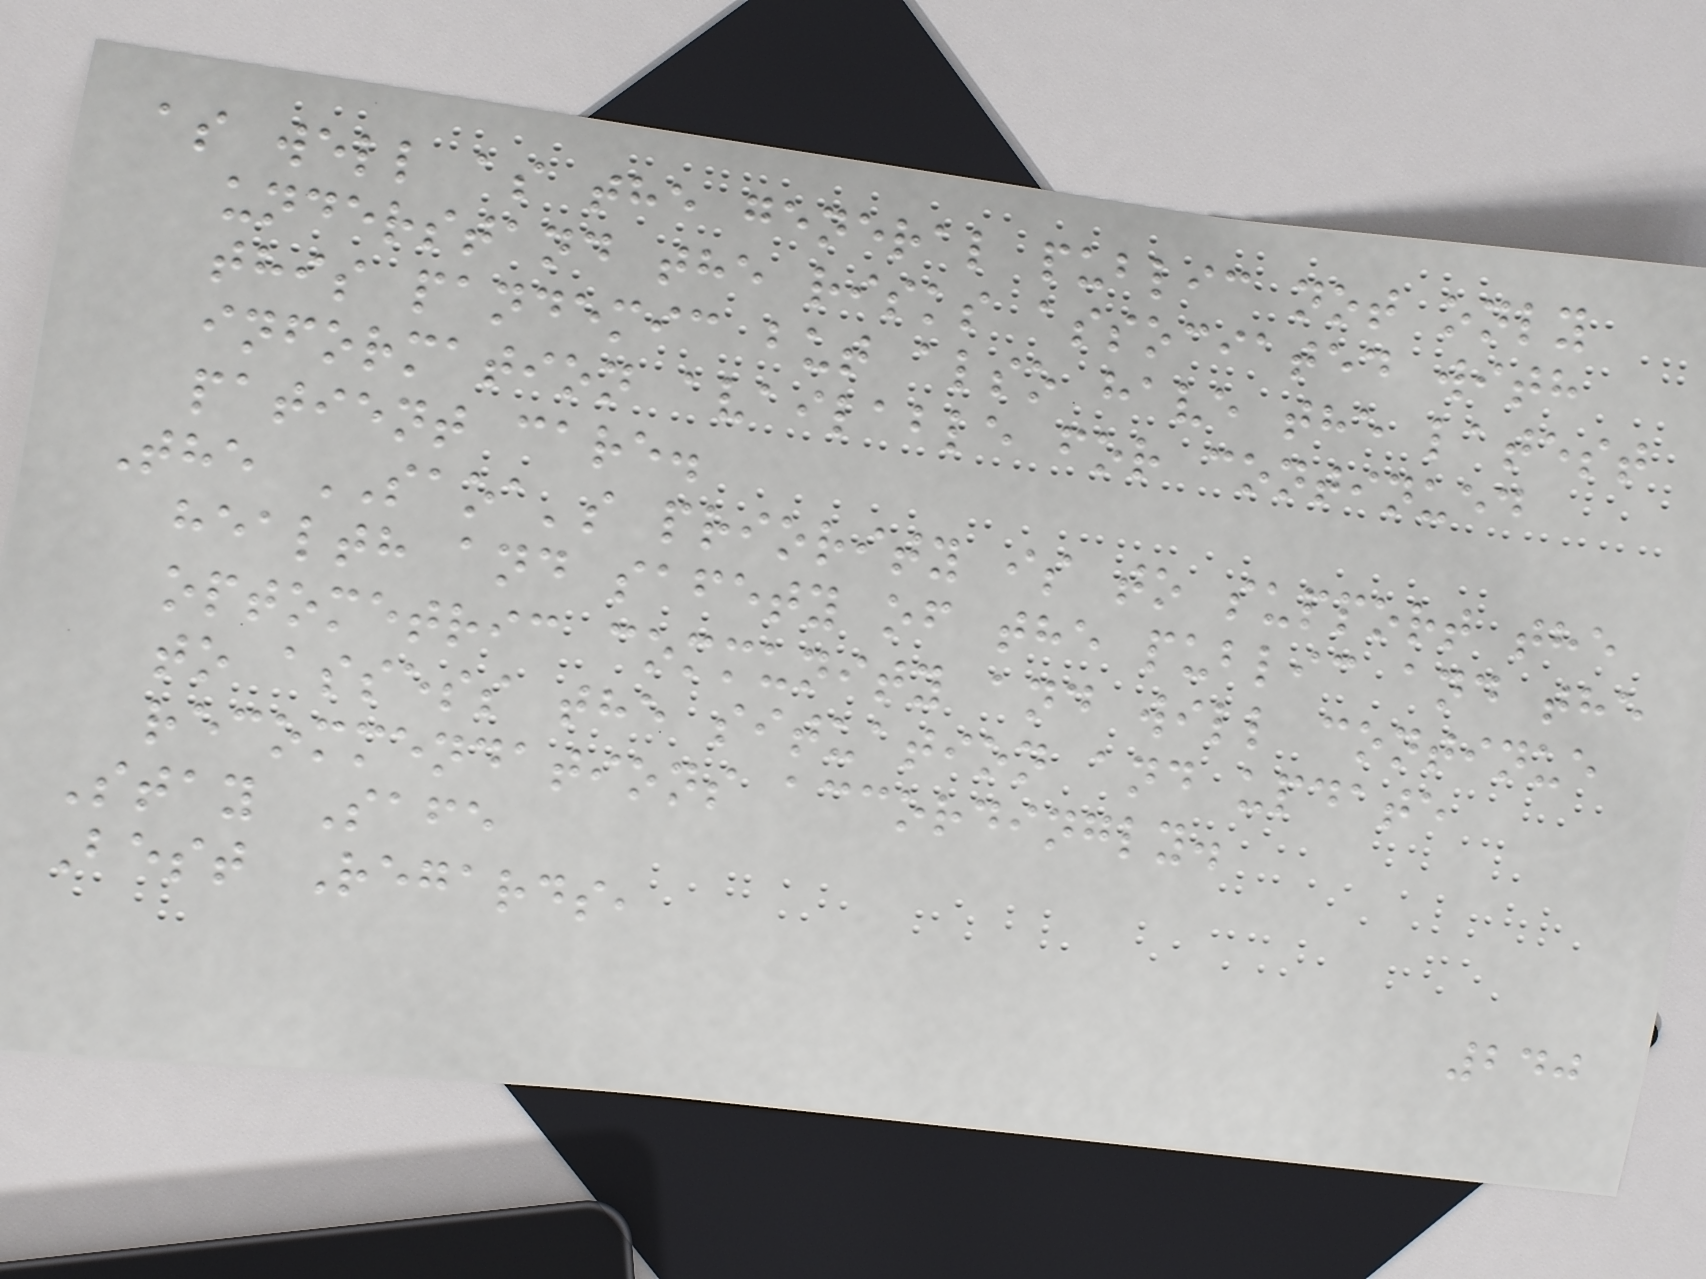as well as the general public not only
understand the risks associated with
this pandemic but also have the latest
information available for continued
patient care.
The SAOA's priority is to support the
health and safety of the public and the
optometric community and will continue
to assess the situation and update
recommendations accordingly.
Stay Safe
Best Regards,
240
